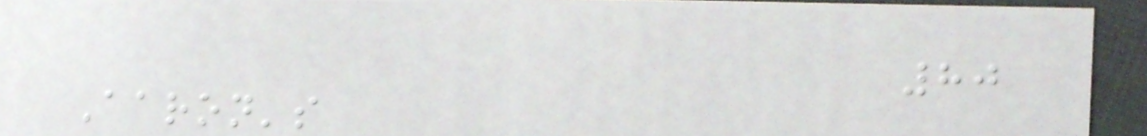80
Aaron's
